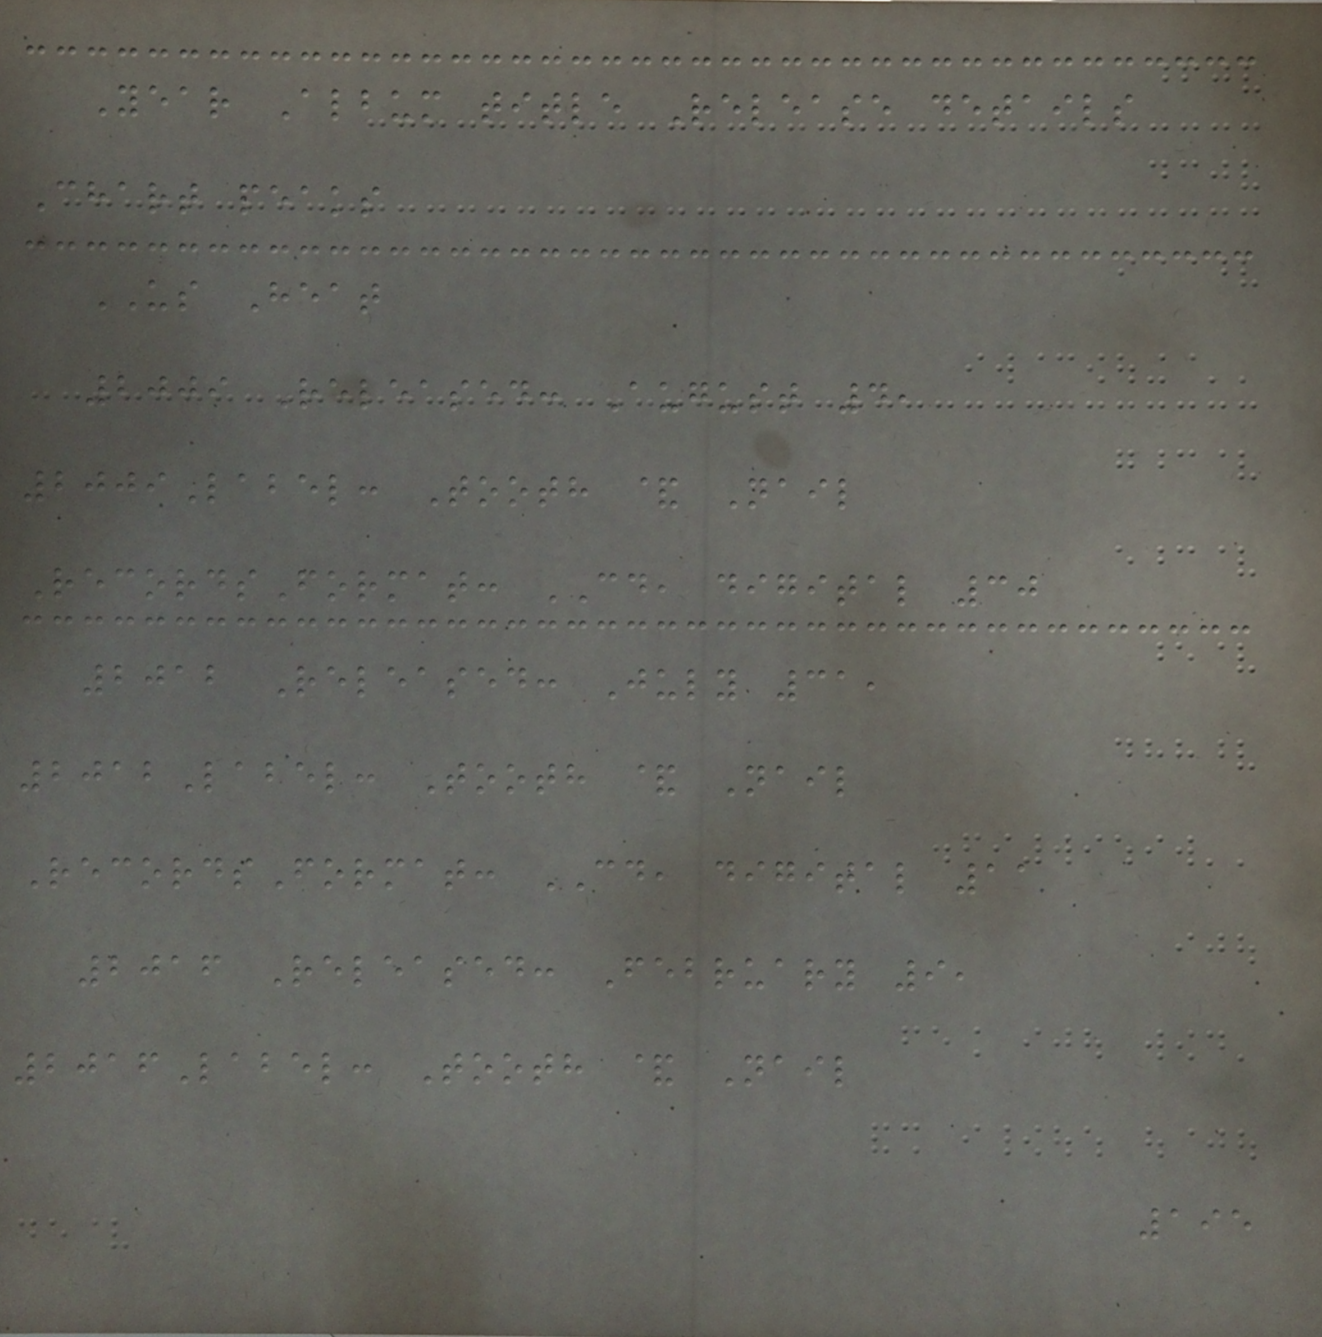Year Album title Release details
Chart peaks
US Heat
2009 Released: August 4,
2009Label: Tooth & Nail
RecordsFormat: CD, digital 30
2012 Released: July 31,
2012Label: Tooth & Nail
RecordsFormat: CD, digital 11
2016 Released: February 9,
2016Label: Tooth & Nail
195
